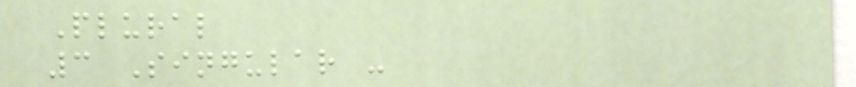Plural
3 Singular -
